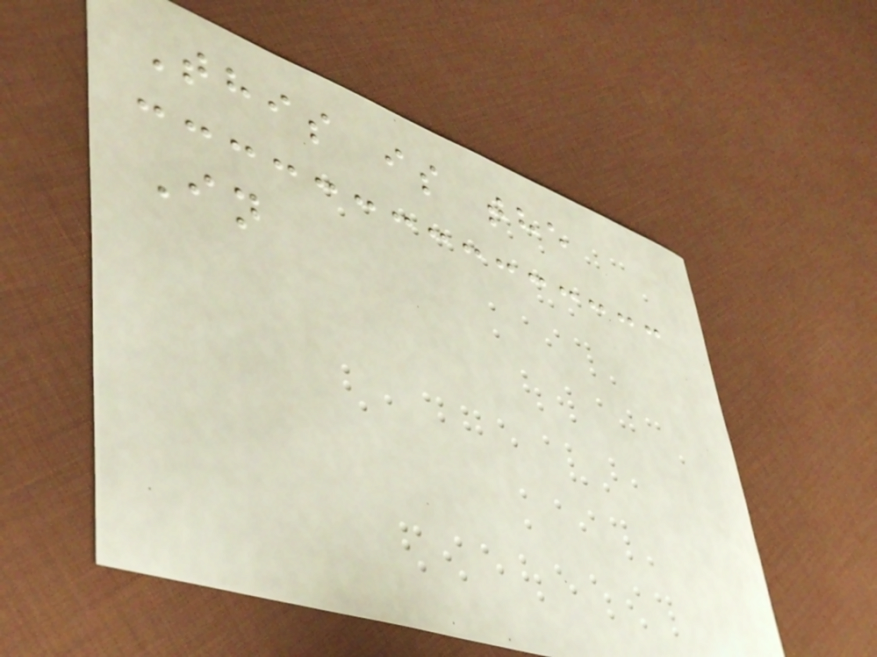This is the
In
